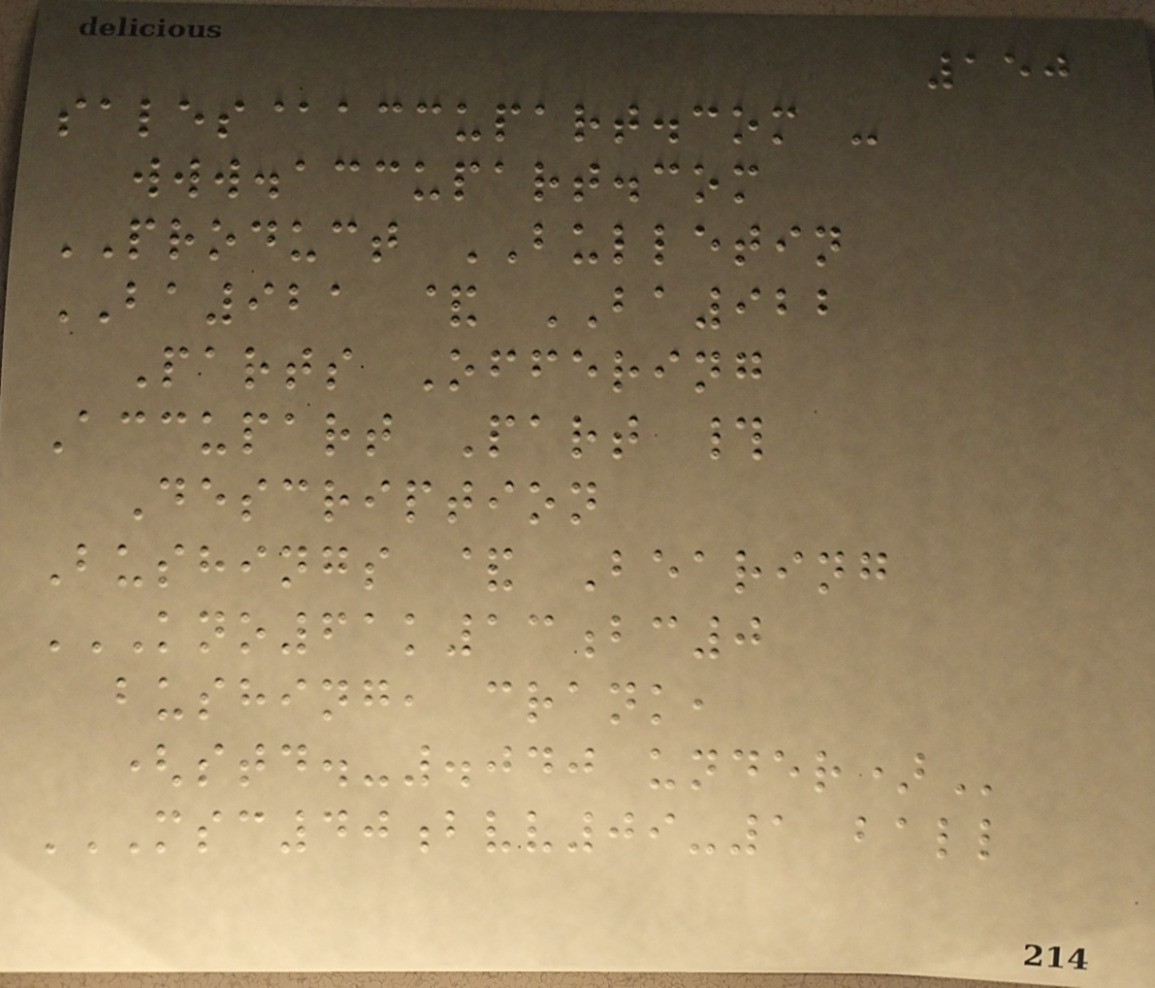150
sales@accupart.com -
www.accupart.com
PRODUCT BULLETIN
BA921 & BA922
Parts Offering
Accupart Part #
Description
Bushings & Bearing
KNO61K13BC0
BUSHING, CRANK,
(STD.-.040 UNDER)
MSC40BVV09-1 BALL
